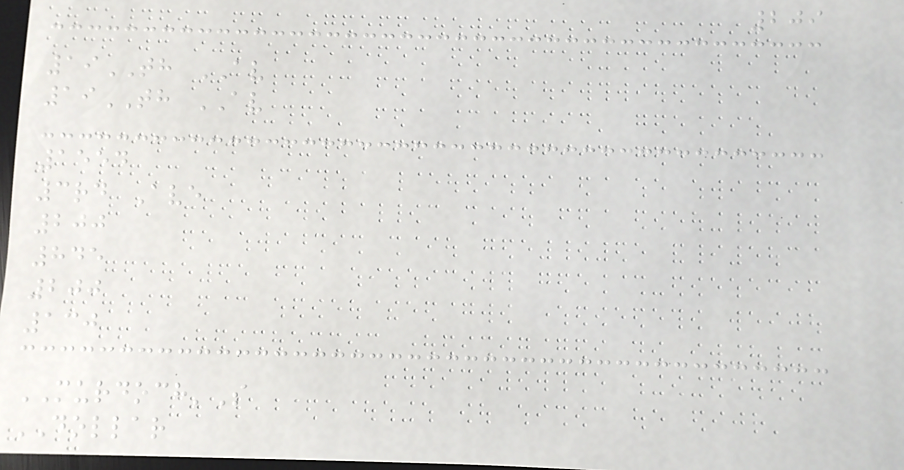209
19TH AV
19TH AV
1554
3rd Ave
200
845
200
130
MURDOCH'S
DOLLAR
